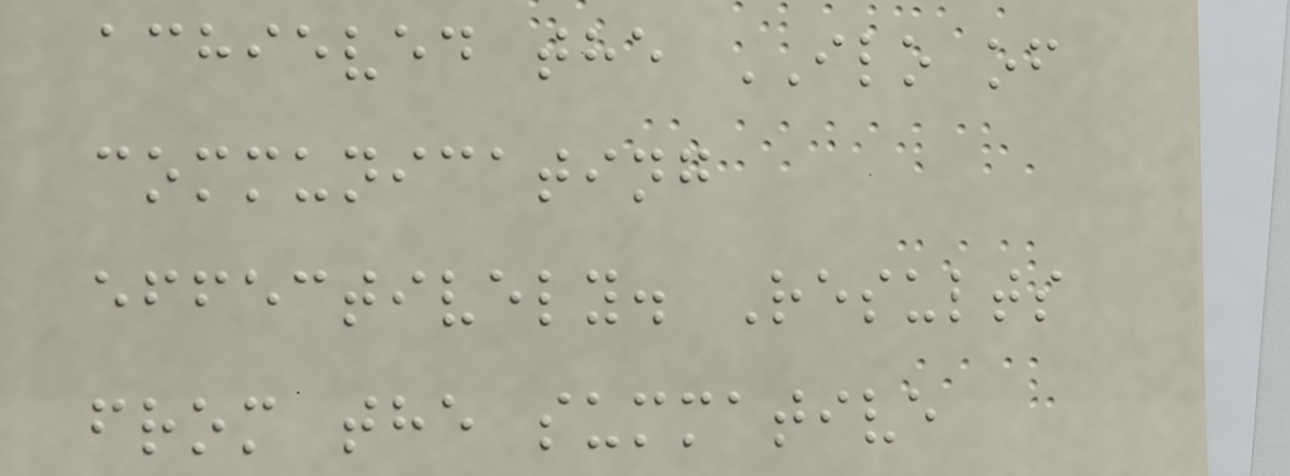achieved the ILO of
communicating
effectively. Results
from the summative
